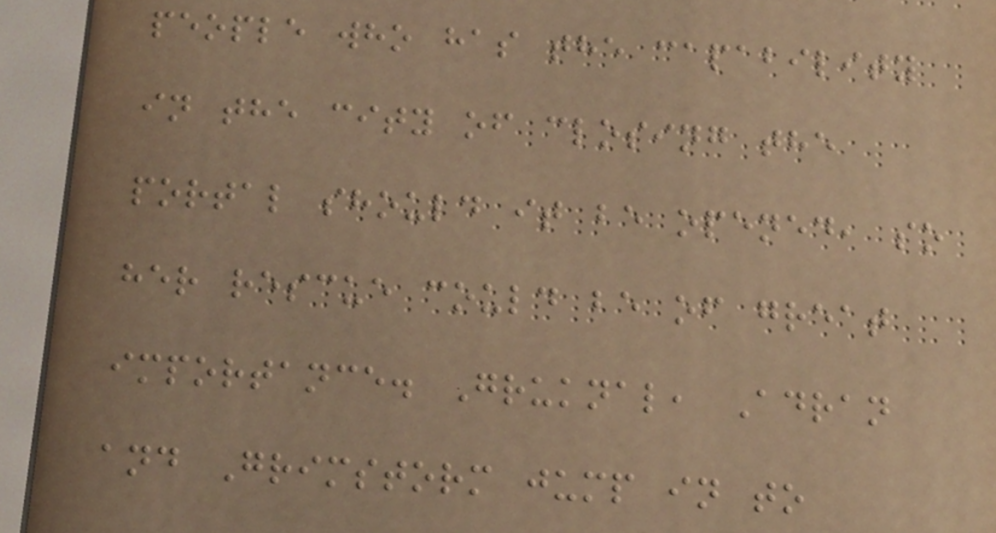people who has the capability
in the city of closing the
portal should it be opened, so
her rescue could be of great
importance. Gruknal, Adran
and Grimstorm jump in to
